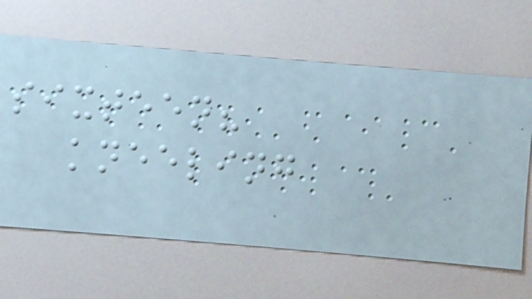sixteen?
kneeling
